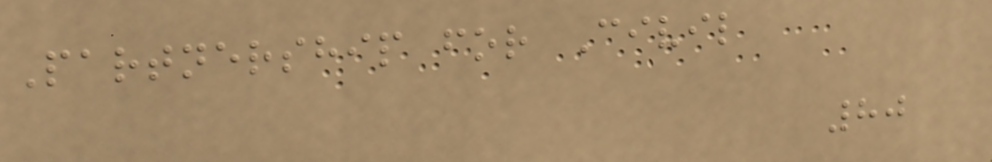Partnership for Civil
80
